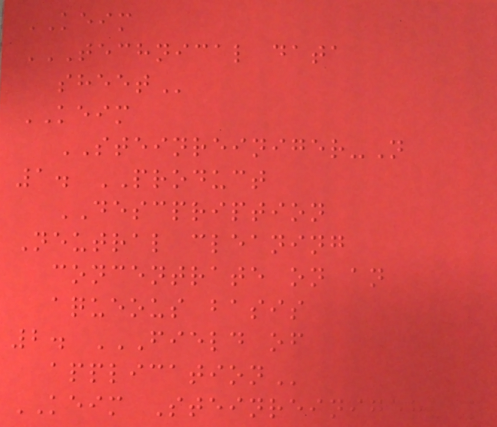KEIM
TECHNICAL DATA
SHEET
KEIM
STEINREINIGER-N
1. PRODUCT
DESCPRIPTION
Neutral cleaning
concentrate on an
aqueous basis
2. FIELD OF
APPLICATION
KEIM Steinreiniger-N
